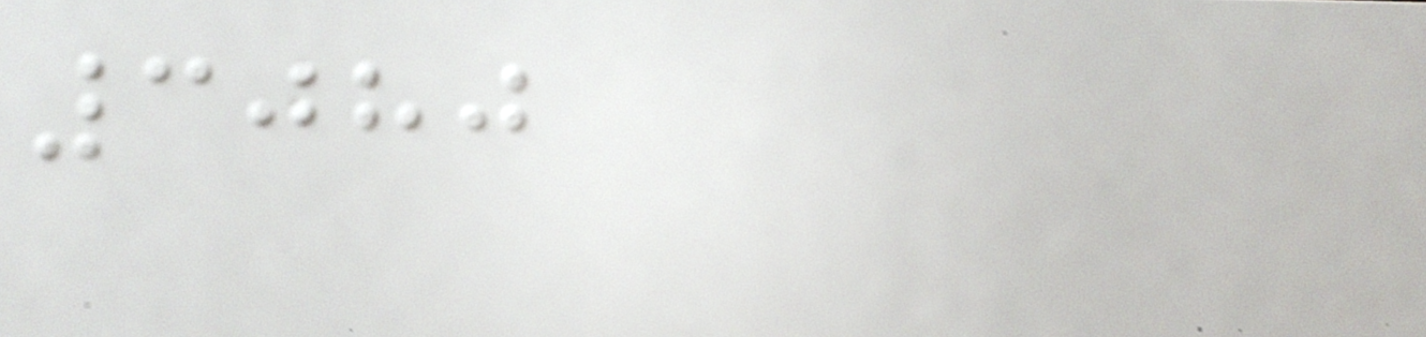3080
